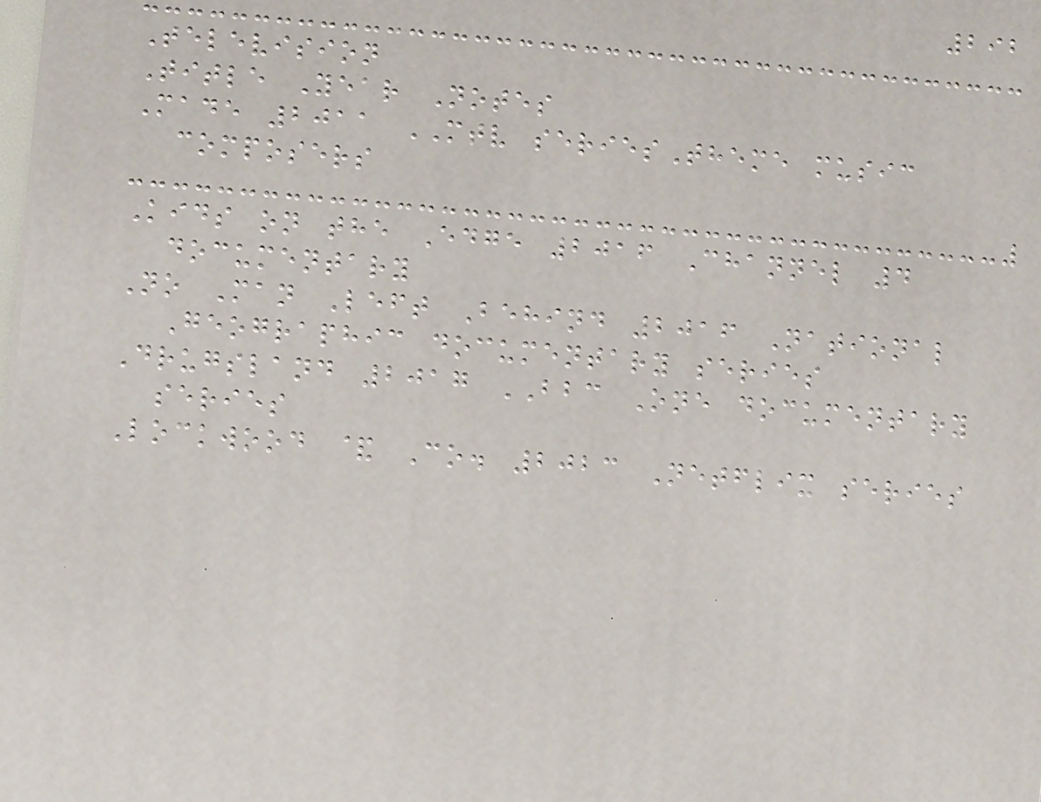292
Television
Title Year Notes
Made 2011 MTV seriesTheme music
composers
Kids on the Edge 2016 Channel 4
documentary
No Man Left Behind 2016 National
Geographic documentary series
Drugsland 2017 BBC One documentary
series
Lockwood & Co. 2023 Netflix series
